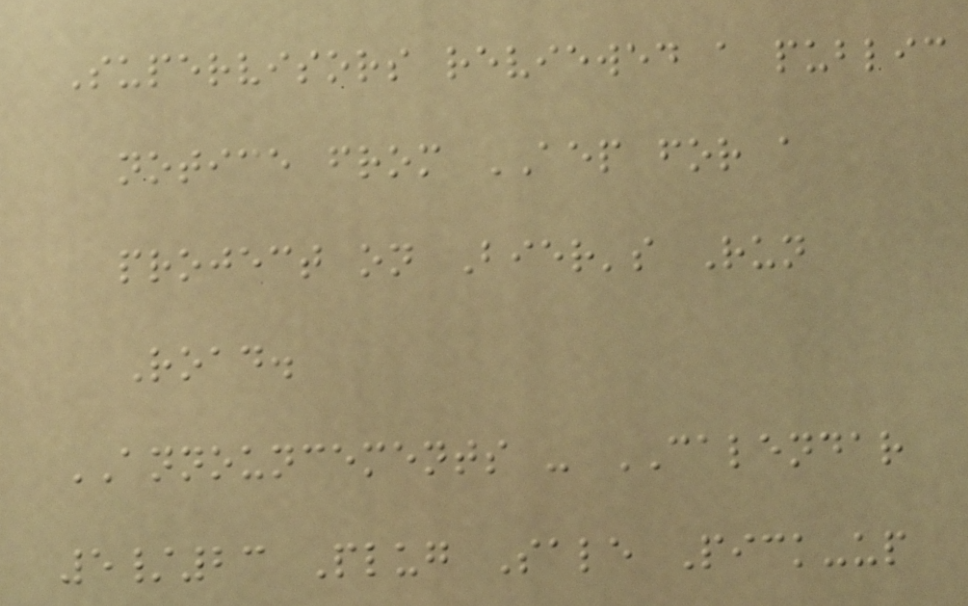Supervisors reviewed a public
notice from AEP for a
project on Bier's Run
Road.
ANNOUNCEMENTS - CALENDAR
5/23 Plug Sale Pick-up
